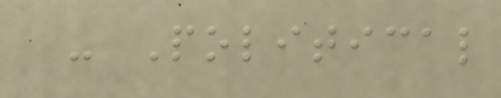- Political
